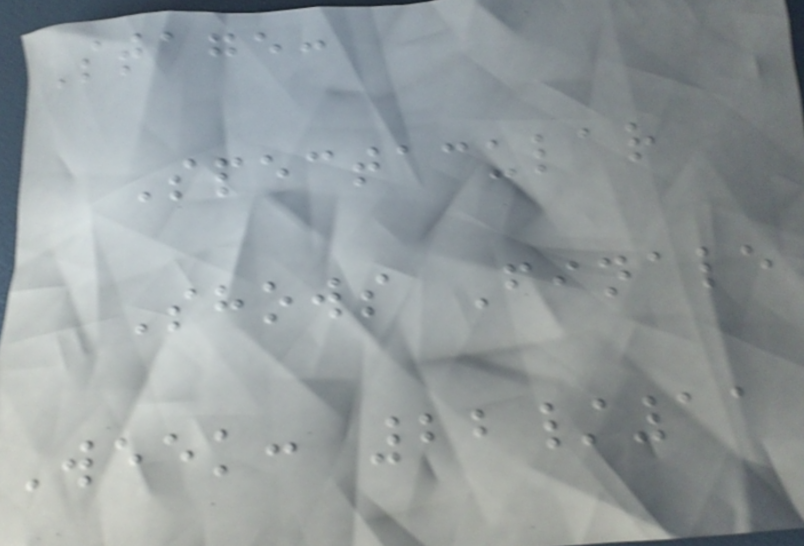Stage:
Spectacular
Shows Finale
Week: 22/11
